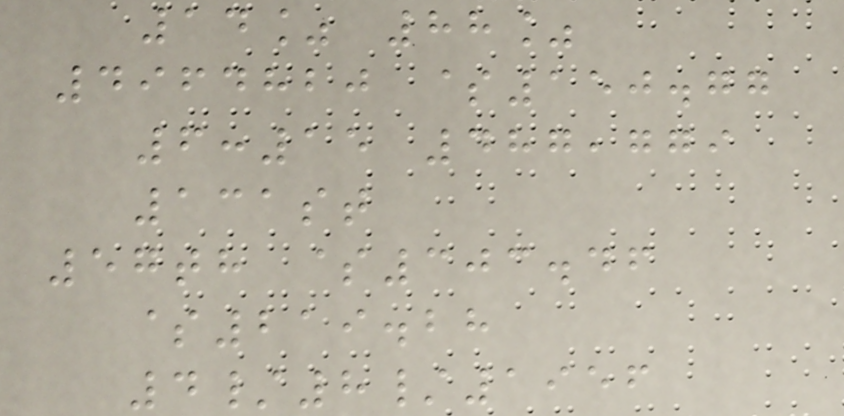14% 88%
4964820 $150.77
6:15 487,779
131st
57th $303.46
$219.28
4/8/1956
